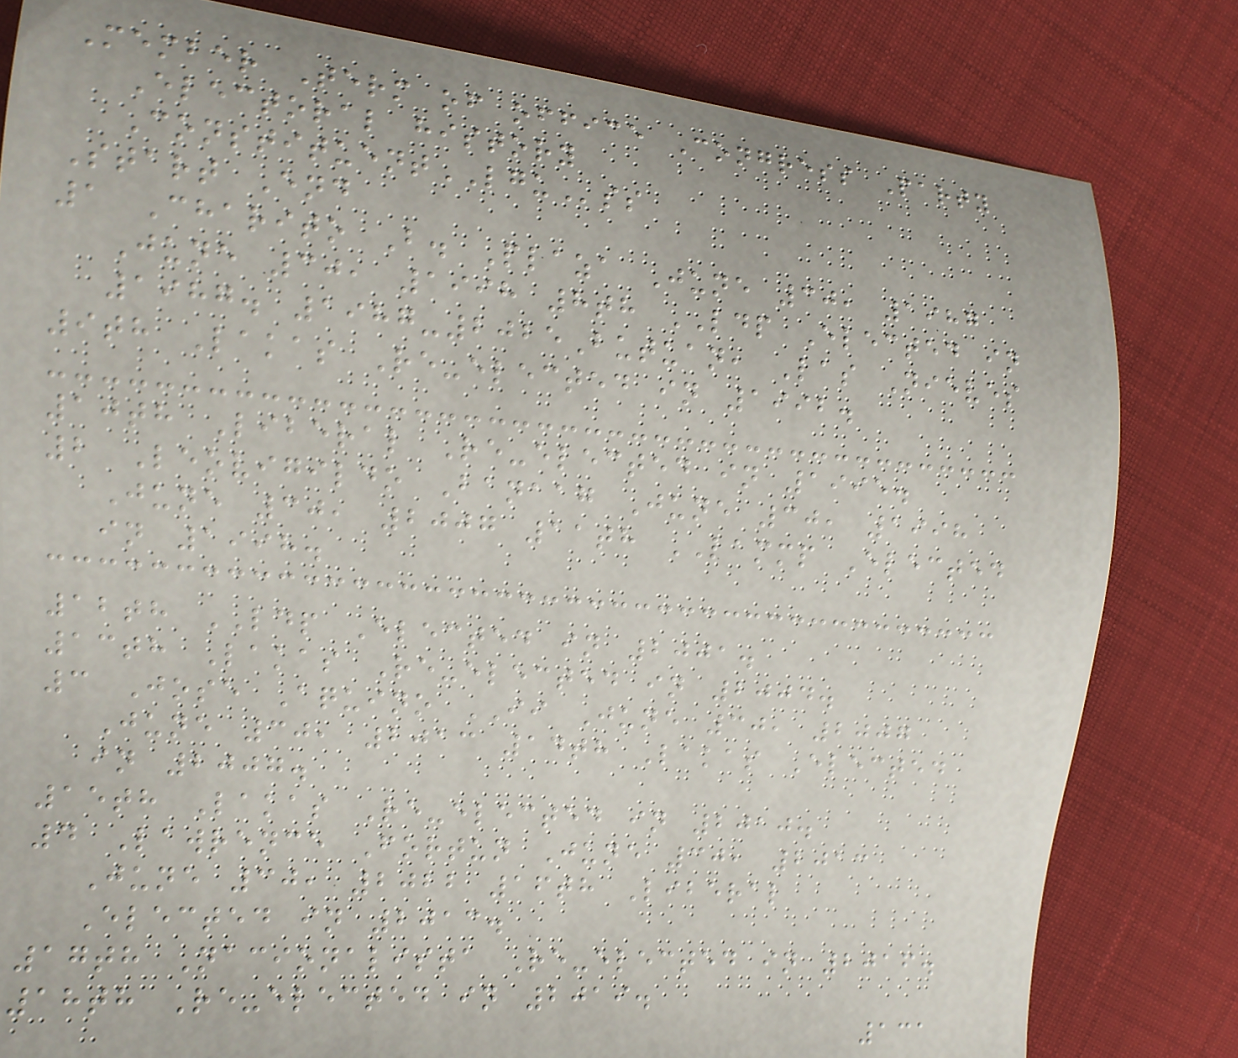Member Term of office Congress Party
Electoral history
ConstituentLGUss
Start End
1 Charito B. Plaza June 30, 1987
June 30, 1998 8th LDP Elected in
1987. 1987-2025Butuan, Las Nieves
9th Lakas Re-elected in 1992.
10th Liberal Re-elected in 1995.
2 Leovigildo Banaag June 30, 1998
June 30, 2007 11th LAMMP Elected
in 1998.
12th LDP Elected in 2001.
13th Lakas Re-elected in 2004.
3 Jose Aquino II June 30, 2007
June 30, 2013 14th Lakas Elected
in 2007.
15th Lakas Re-elected in 2010.
4 Lawrence Fortun June 30, 2013
June 30, 2022 16th Liberal
Elected in 2013.
17th Nacionalista Re-elected in 2016.
18th Re-elected in 2019.
131
